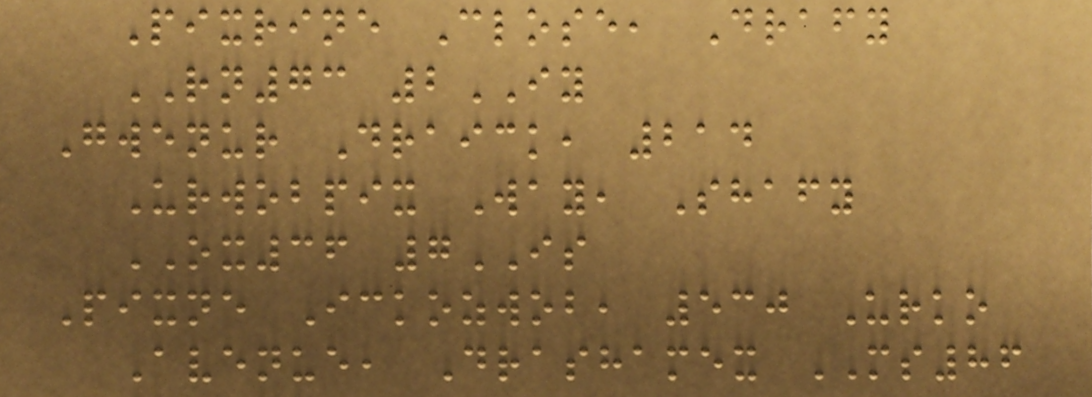Pixrine Close, Drafy
RN73 2IY
Gwenur Draick, 214
Urwobpix Way, Shafy
OX36 7IS
Pixne Ickozwob, 530 Urko
Avenue, Drashamex MS86
